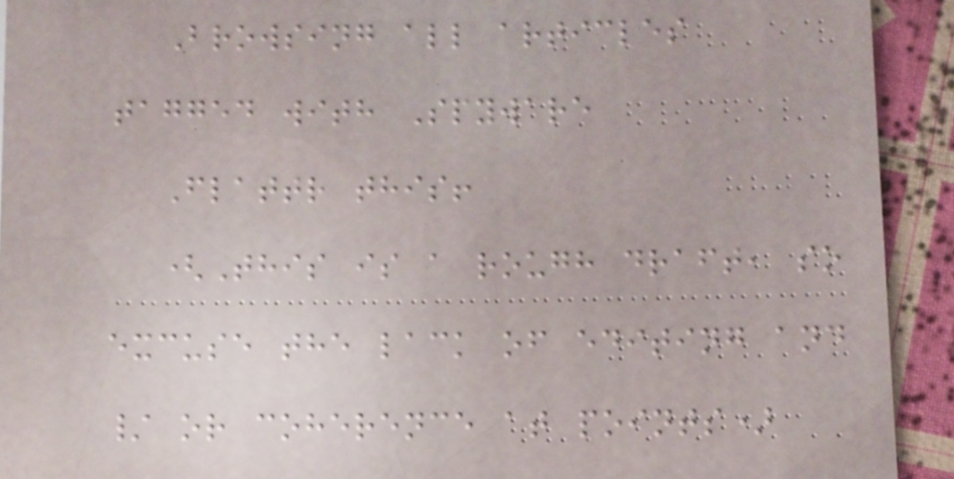Browsing all articles
tagged with Spyware
Flattr this!
(This is a rough draft, so
excuse the lack of editing and
/ or coherence at points)
